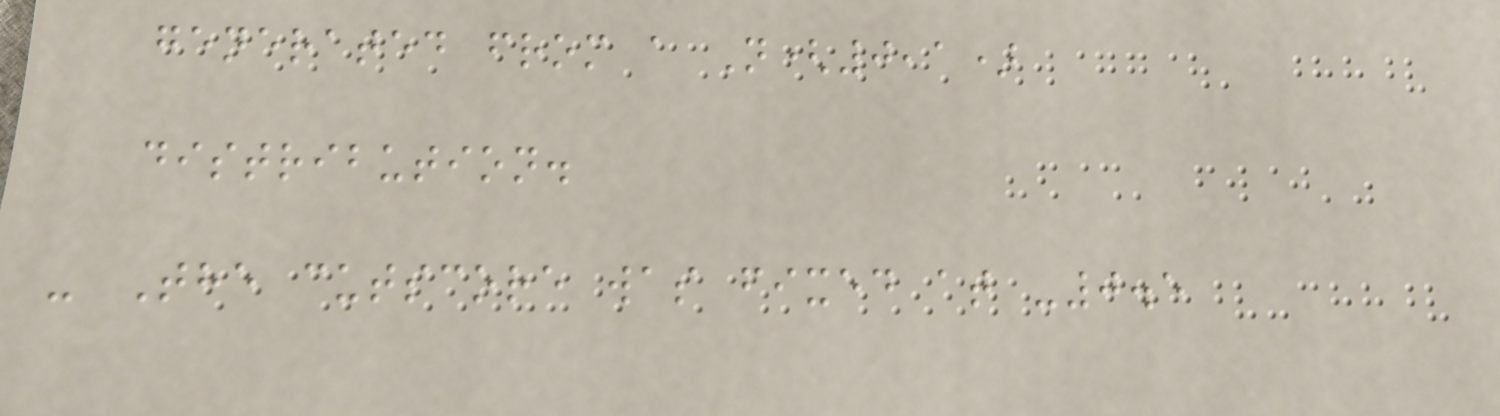generated from a N(0,1)
distribution.
- The cutscore was fixed at -0.5
